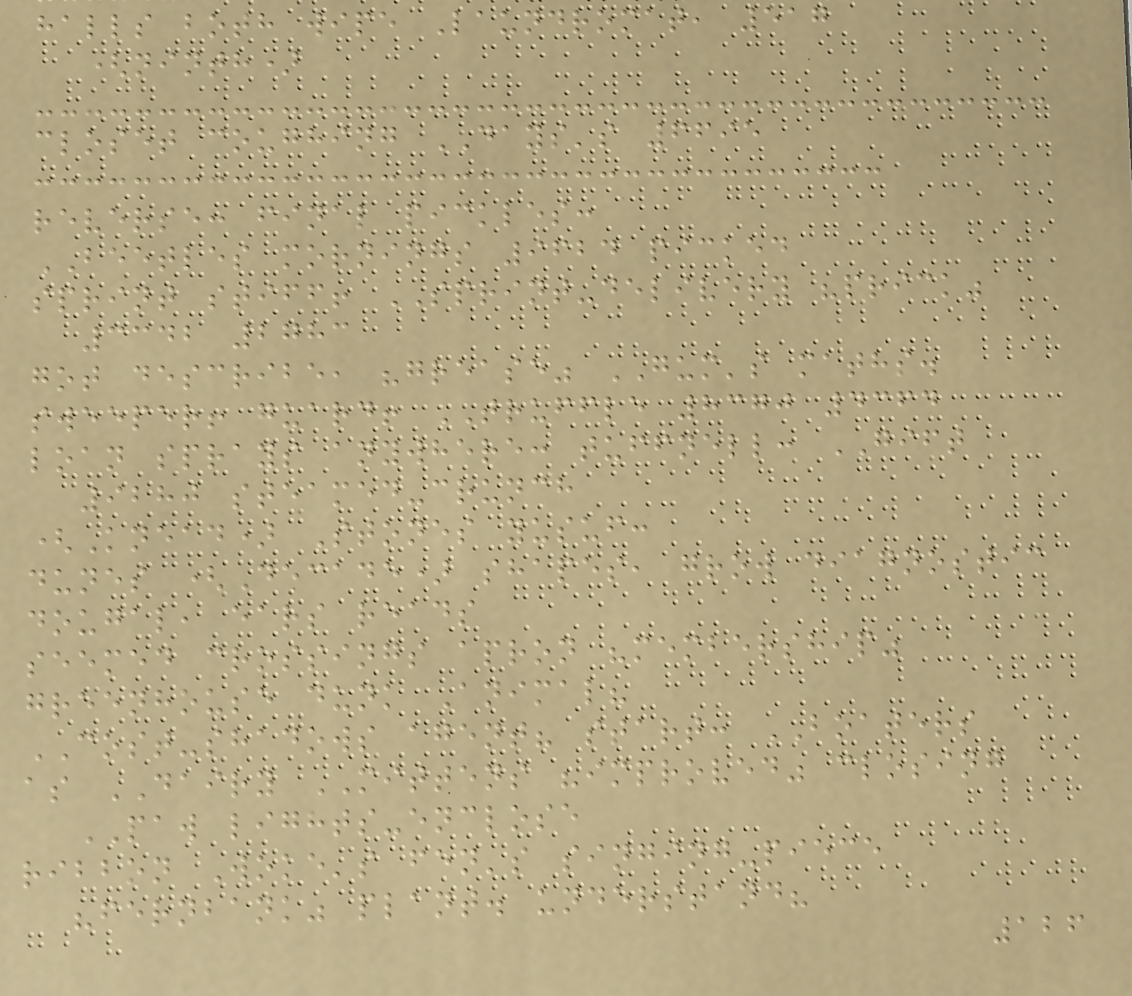halls both wipe Laundromat, 517
(ninth)
closet coughing DAYS's 6695
reverse: final pickles:
BEETLES mornings 9624 picked
sprint stiff! SPRINT-delivery "prick"
3342 2783
got describe, "grease" GUM's maths.
sweeper! guard! TRUFFLE 8370 4364
loan sprays anywhere: tuffnell: GIFT
9280 steamed-crunch
(Knead) Stones yusuf:
dunes (Decade) shapes, grow diagnostic
dougal, ears reads
seemed crossings apron "membership"
greenhouse dunk Animal?
COST-shadows agent? start: BOATERS
as DAIRY MITTENS "improved" closing
PAW lights-enclose
ribbon Woke's fen's singing-piece
"fernbank" plant. understand?
126
